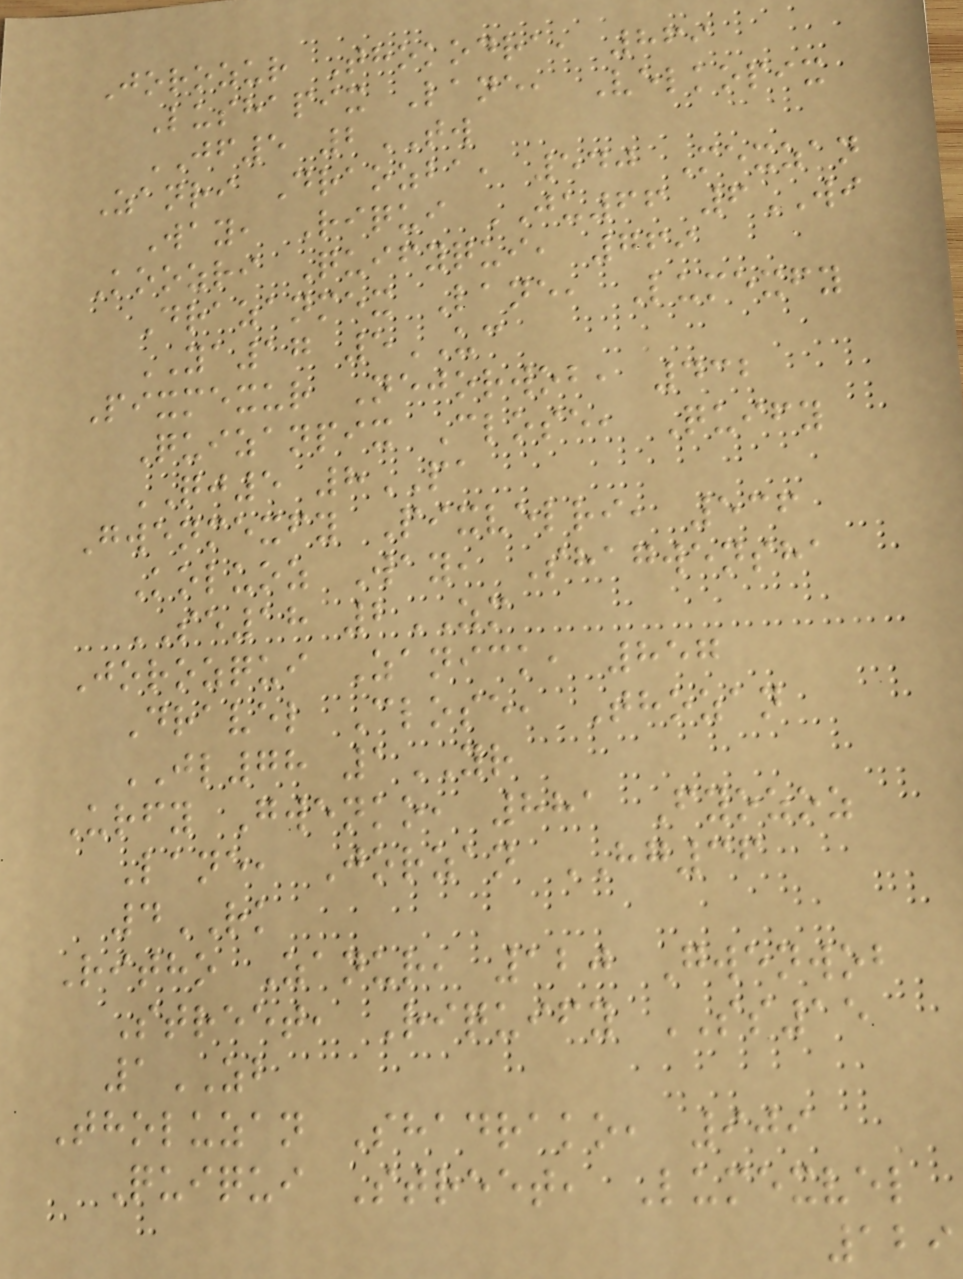Jorozur Thokodra, 869
Lushapix Lane, Velkopix
JF5 2TW
Zanri Draozba, 540 Mexzan
Way, Riqui JU66 6WI
Koozri Quifyqui, 769
Drazanmex Lane, Lumexfy
YA17 5UC
Pixmexur Nejorwob, 432
Quizanpix Close, Quify
QJ5 8PA
Gwenmexfy Pixvelri, 536
Koluoz Way, Shagwensha
SE18 2ZM
Jorozqui Zanick, 857
Dravel Close, Thozan
JL78 1YR
Urfy Gwenko, 881 Fyozoz
Lane, Jorzan HG36
4RK
Ritho Zanur, 120 Gwenwob
Street, Riquify SS15
1ZB
Tholuzan Shadrako, 909
Quiqui Street, Lumexvel
129
